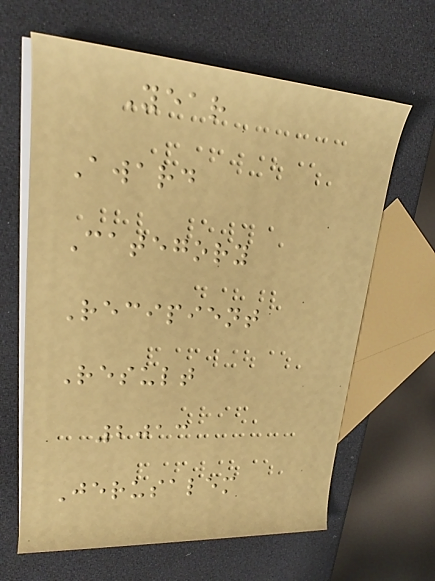Year
Award
Category
Recipient
Result
2013
Jerusalem
